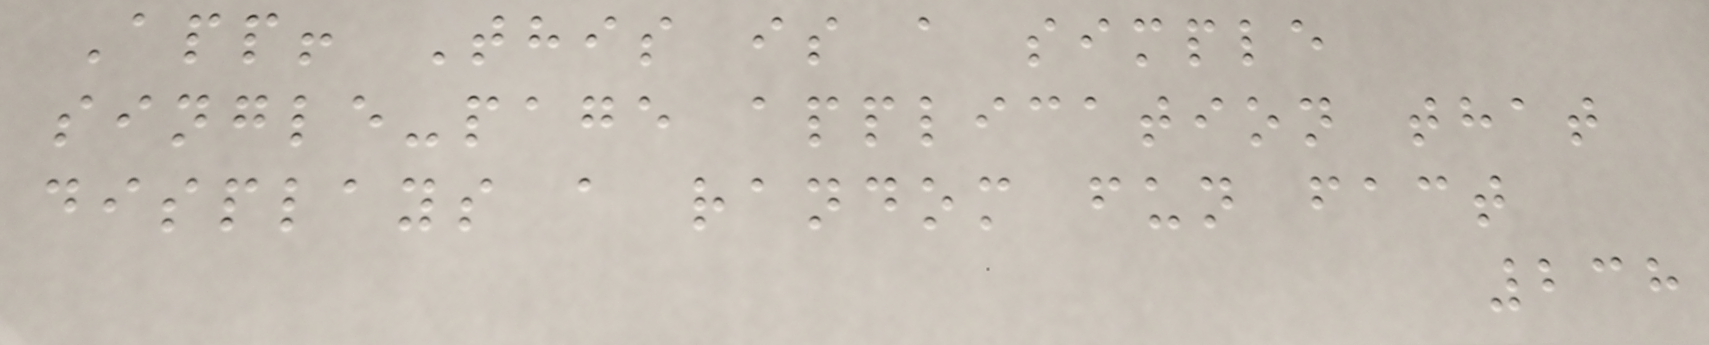App! This is a simple
single-page application that
displays a random fun fact
238
